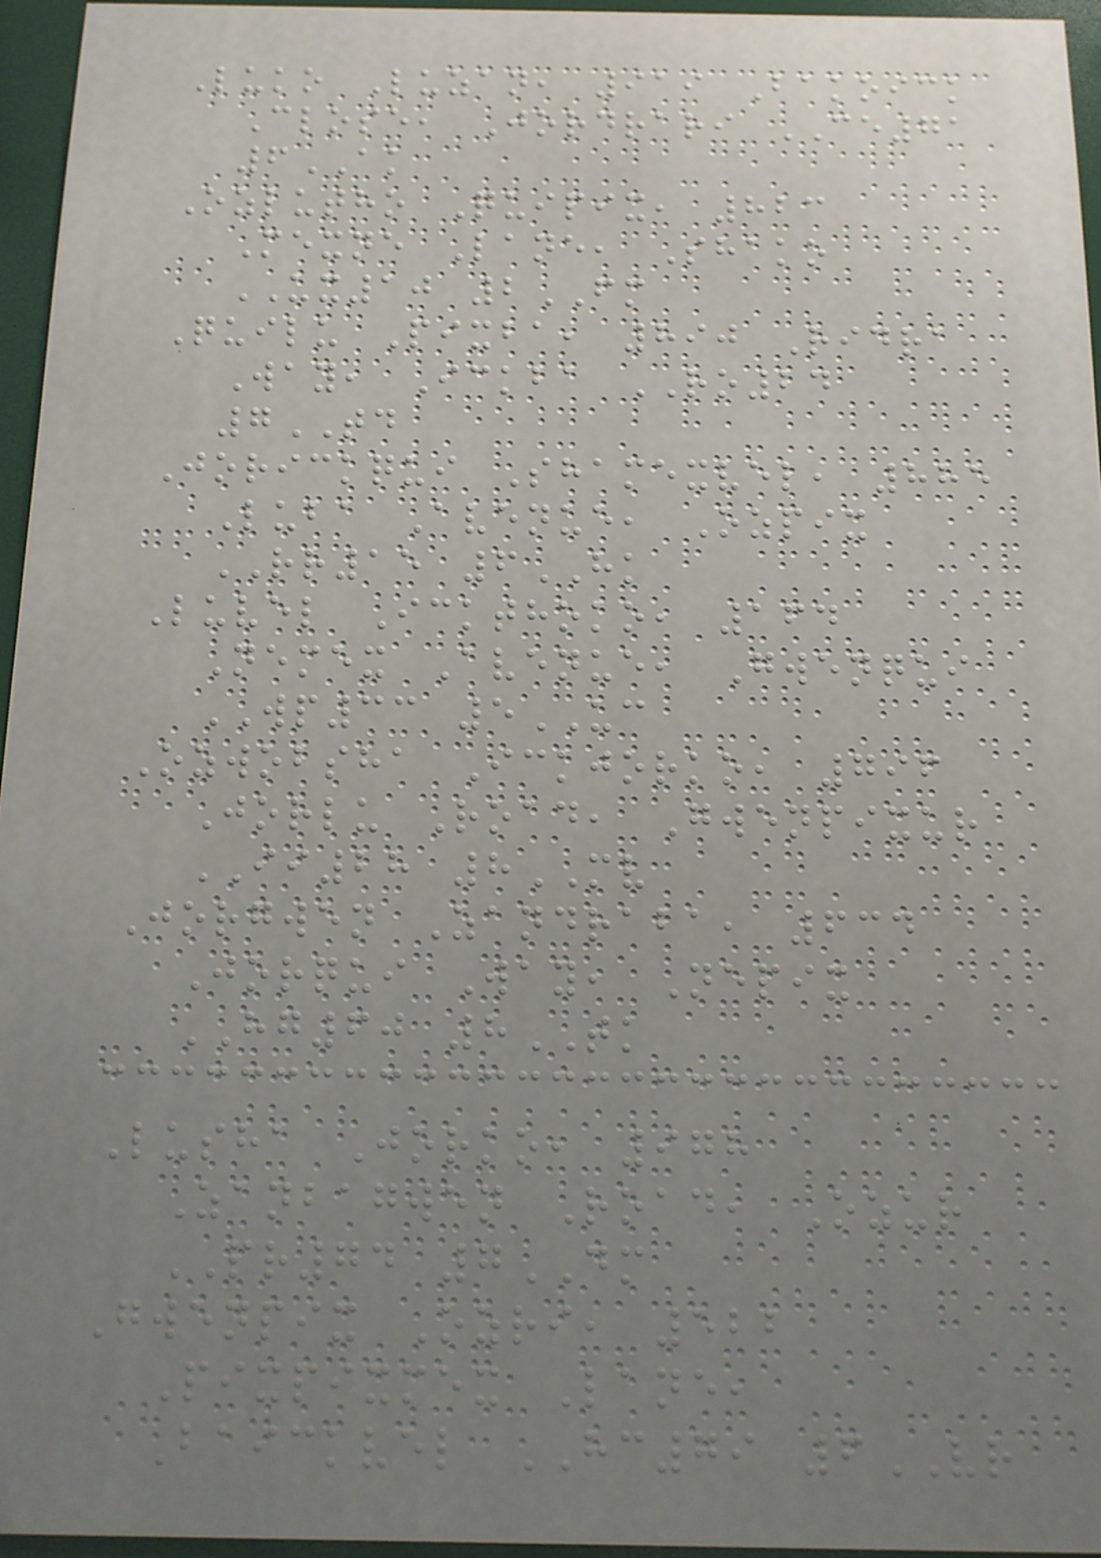Luko Luzan, 919 Bakoick
Close, Jordrari CE71
6AK
Ozlutho Quipix, 823
Mexne Lane, Shako
UX10 2FM
Quilu Pixba, 890 Ridra
Way, Ickba RO24
7TD
Jorickqui Shamexvel, 885
Luba Avenue, Ozpix
RR15 6HK
Luvel Ickthoko, 164
Nemex Avenue, Gwenqui
WP33 5UC
Ozwobsha Ickjorko, 796
Jorlu Road, Gwenpixur
II28 8MV
Jorgwen Zandraba, 634
Jorqui Way, Nepix
HG60 8TK
Lusha Jorko, 978
Zanbagwen Road, Ozur
PR74 7DM
Gwenpix Ozri, 522
Pixpixmex Lane,
Baickvel HC79 6VR
